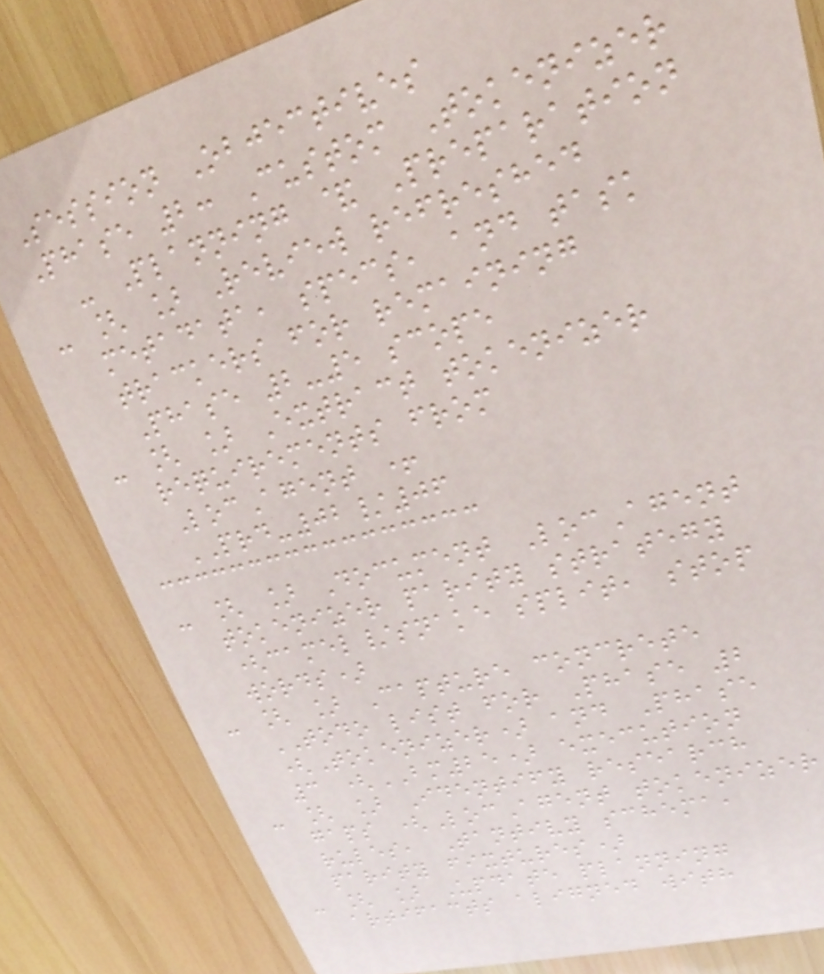Session Objectives
Phase 2: Custom Tokenizer
- Planning & Preparation
- [ ] Review refreshed
metadata, specs, and task
trackers for remaining
Phase 2-5 scope
- [ ] Extract tokenizer
requirements from
LocAgent +
PRD-02/06
- [ ] Document LocAgent
tokenizer parity strategy
(camel/snake split, stop
words)
- [ ] Capture concrete
TODO list for Phase 2
(Tokenizer) and Phase
3 (BM25) execution
- [ ] Identify research
gaps (LocAgent tokenizer
rules, Tantivy schema,
parity fixtures)
- [ ] Update planning
artifacts aligned with
